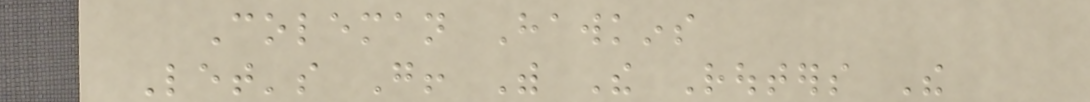Coleman Hawkins
Let's Go! With The Routers The
